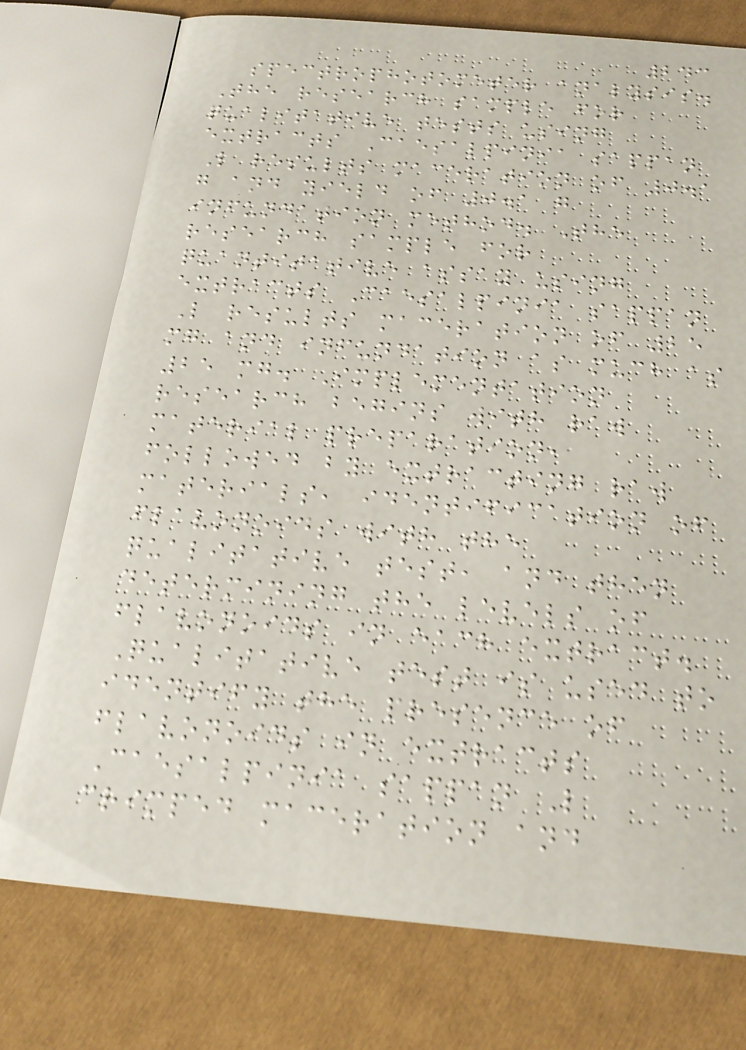243
spectrophotometer analysis.
The research sample for
qualitative tests using
extracts Caesalpinia sappan
L results maceration of 0.1
g and yield of 0.1 g
infundation method. The
research sample for
quantitative assay using
extracts Caesalpinia sappan
L results maceration of 25
mg and infundation as much as
25 mg. Implementation
research begins with raw
material preparation,
followed by extracting raw
materials, identification of
flavonoids with the
qualitative test, and then
determining the levels of
flavonoids in each extract.
Qualitative test is used to
identify the presence of
flavonoids in extracts
Caesalpinia sappan L
crimped maceration and
